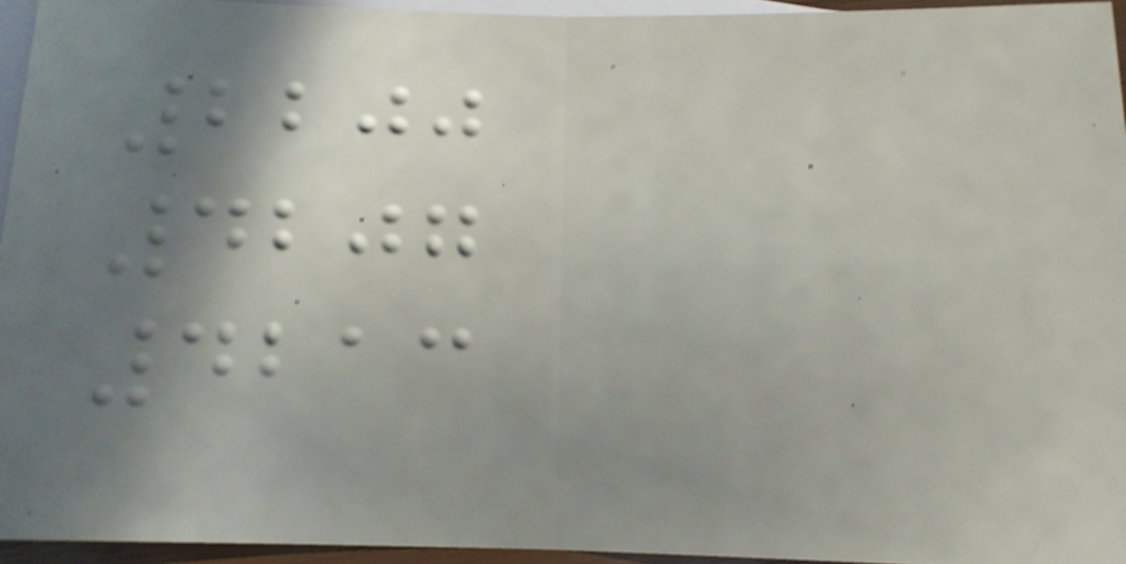2200
4207
4213
